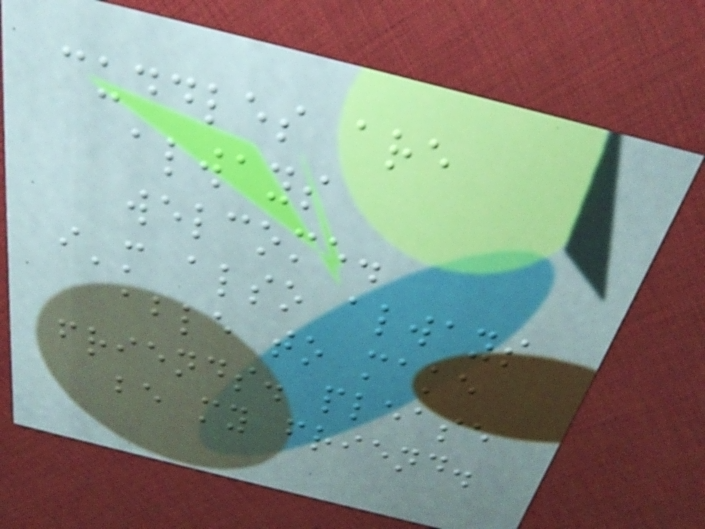cuddles are
always
welcome.
i'm also always
able to make
friends. please
be my friend.
